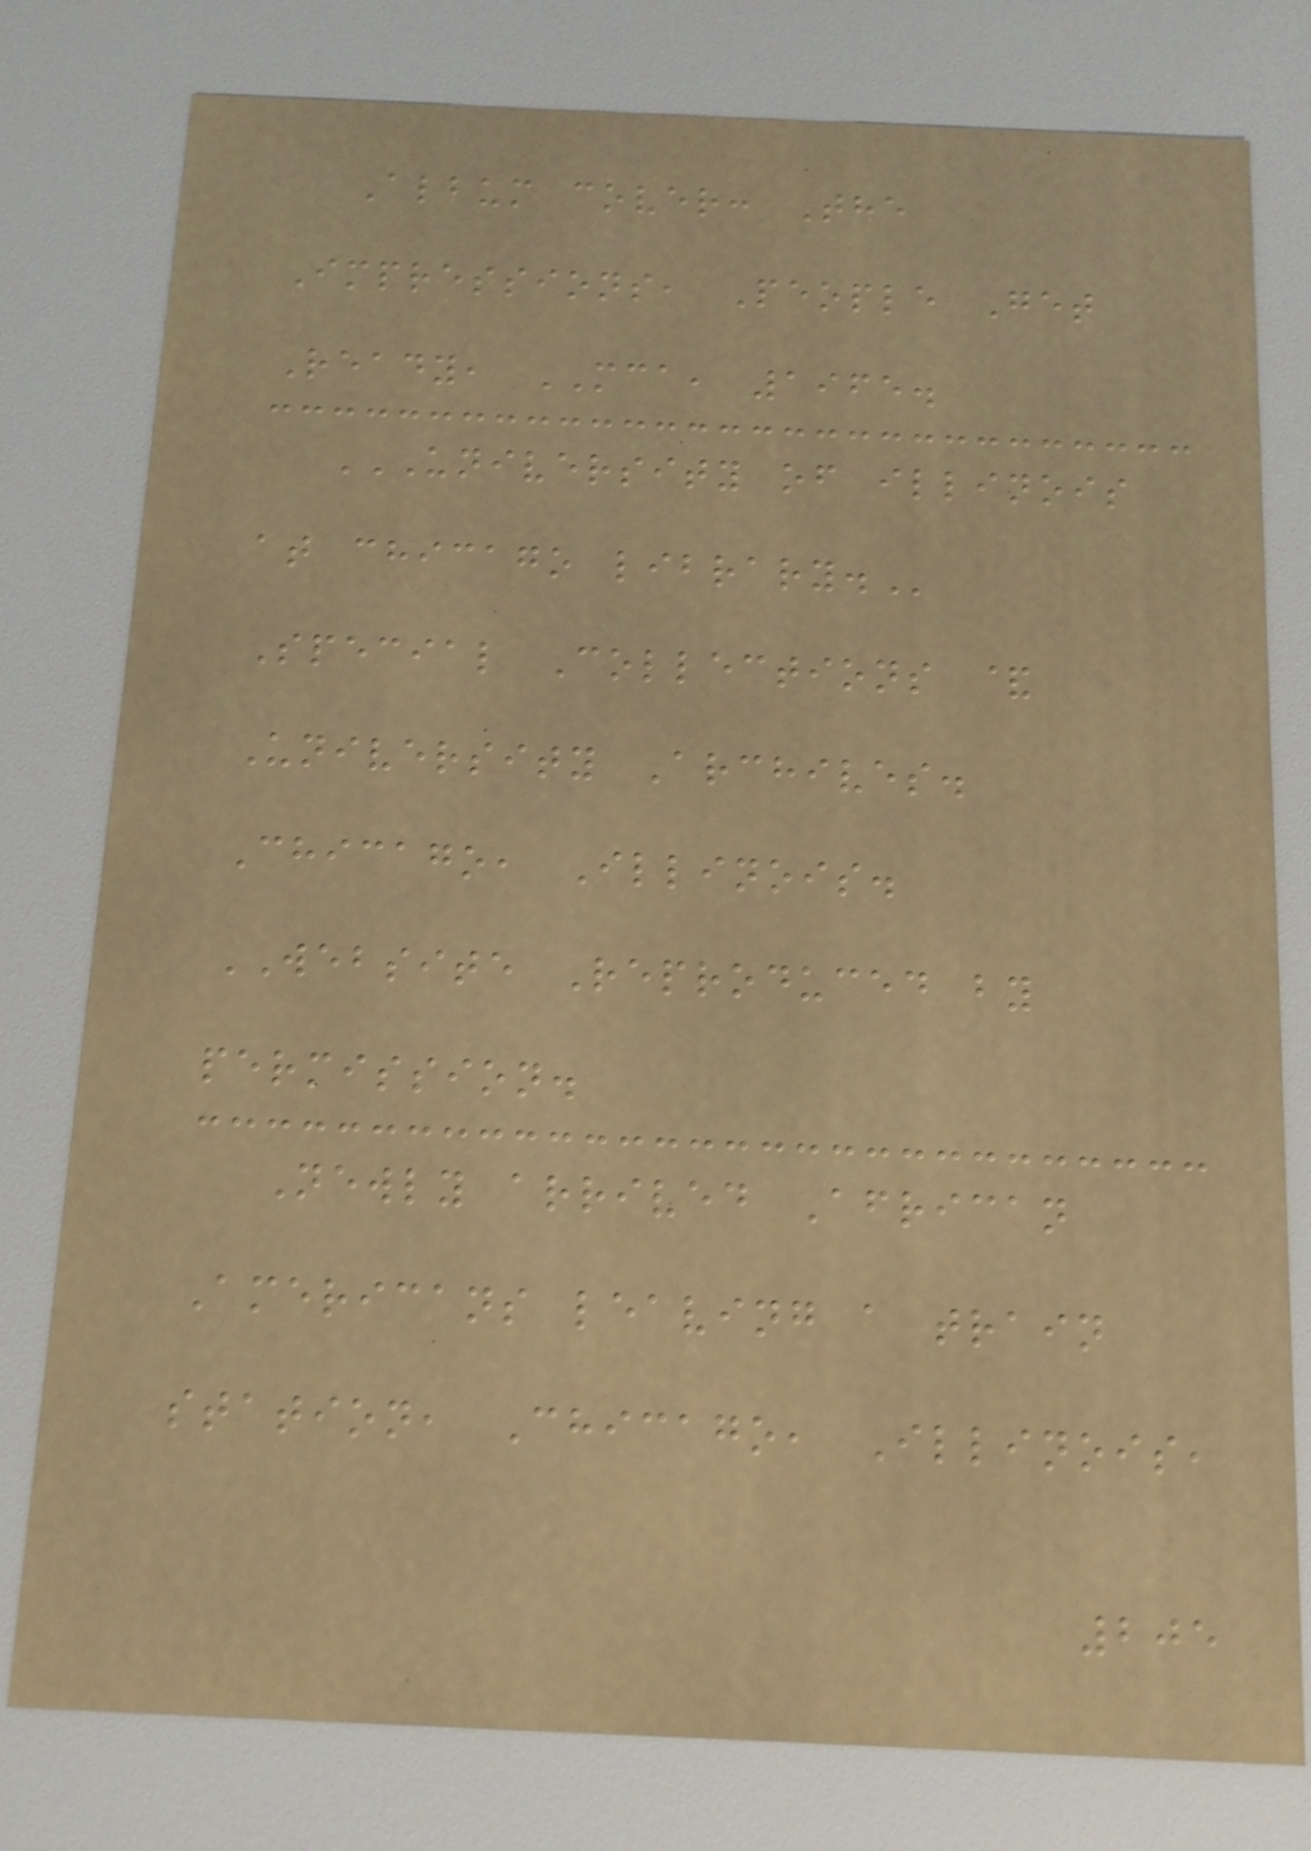Album cover: The
Impressions, People Get
Ready, MCA, 1965.
UNIVERSITY OF ILLINOIS
AT CHICAGO LIBRARY.
Special Collections &
University Archives.
Chicago, Illinois.
WEBSITE Reproduced by
permission.
Newly arrived African
Americans leaving a train
station, Chicago, Illinois,
205
